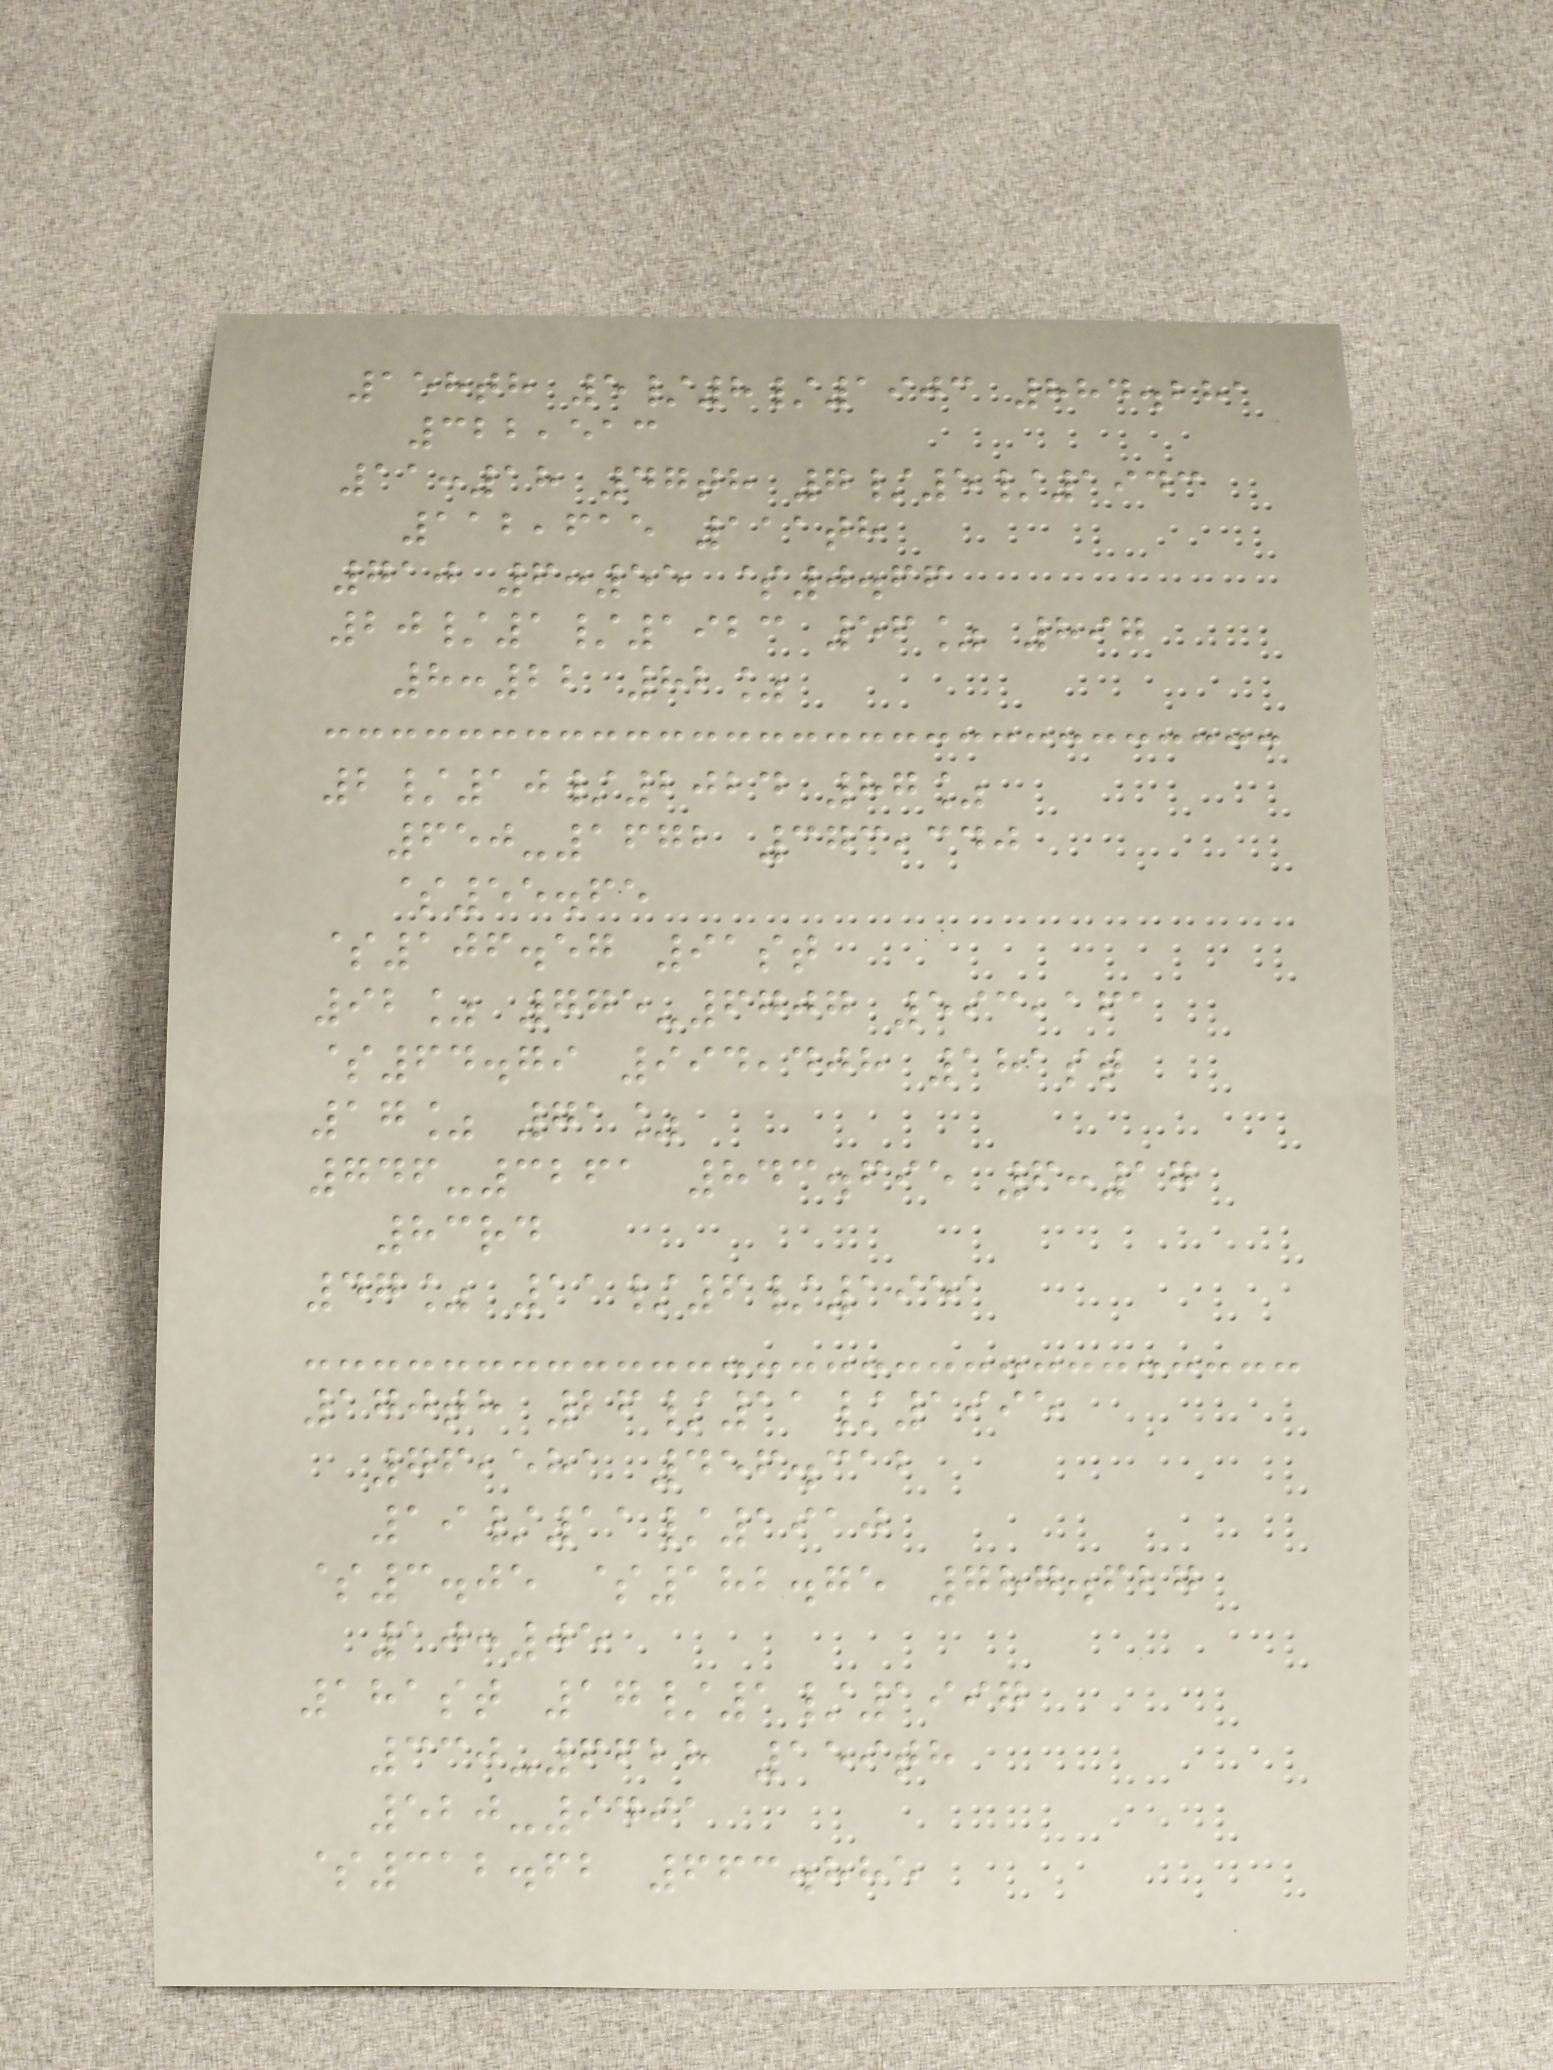158th 5/8/1903 884.281
322,513
11:18 47th 7/5/1943
112,615 111th
710 6:55 $0.66
20/1/1923 56% 897
8:22 82%
2/10/2024 87%
650-1672 373,340
$55.65
$106.57 91st
92% 775-6707 593,161
$64.79 994,408 181st
17% 71%
746-3261 843.695 6:17
83rd
47% 11/6/1951
170th 26/11/1995
76,581 456.312
19/11/1910
$3.05 $182.75 787.627
10:05
181st 17/1/1997
330-6628 159th
520-9491
$312.62 663.885
